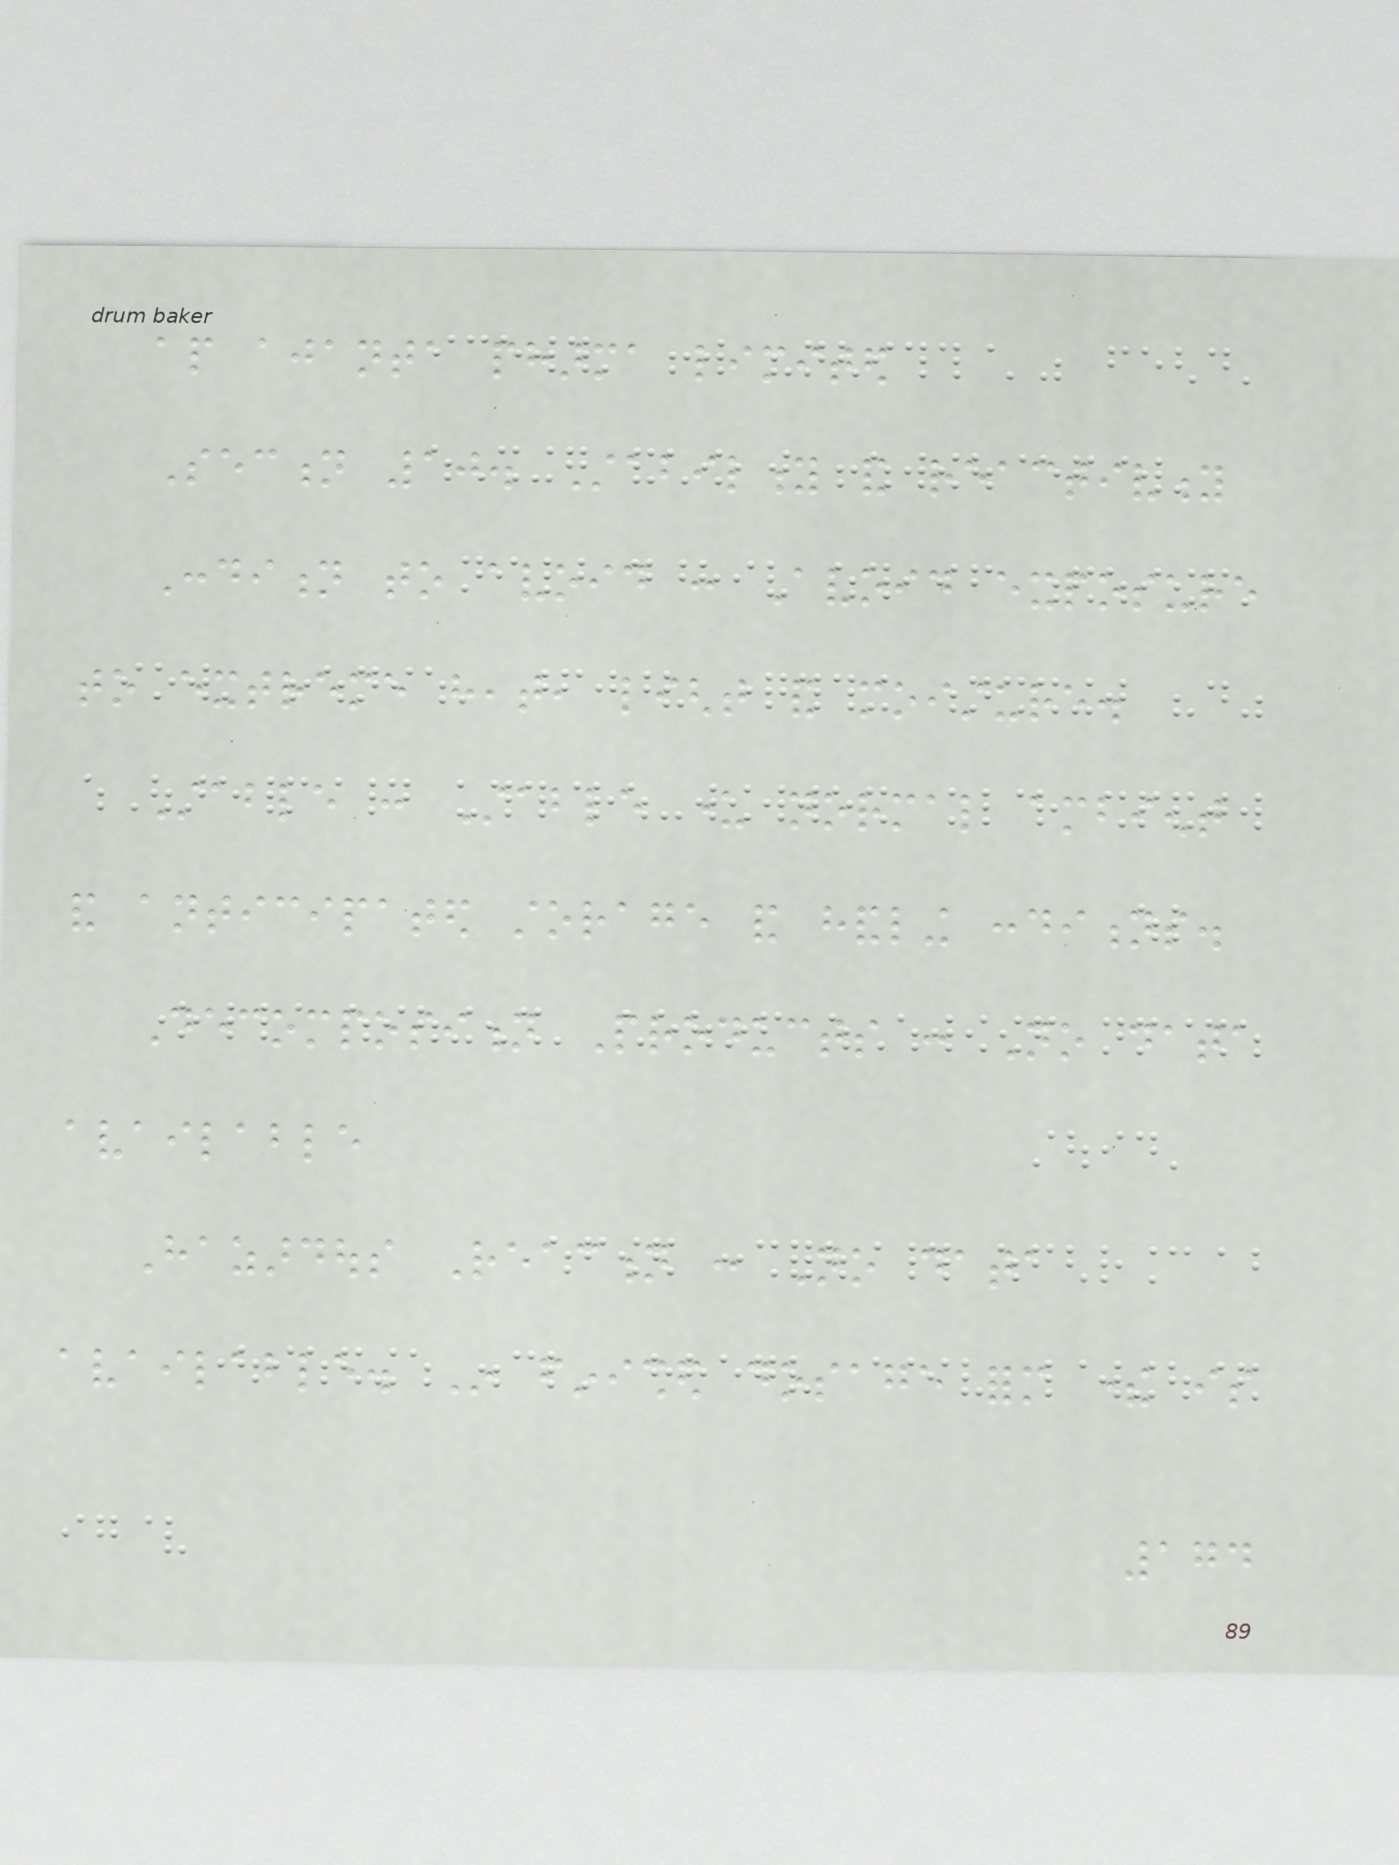ap ajanta pharma limited
Section 10. Stability and reactivity
Condition to avoid : Avoid exposure
to extreme heat, light and moisture.
Stable : Stable under normal ambient
and anticipated storage and handling conditions.
Decomposition Products : No data
available
Hazardous Reaction : No data
available. In finished dosage form there is
174
